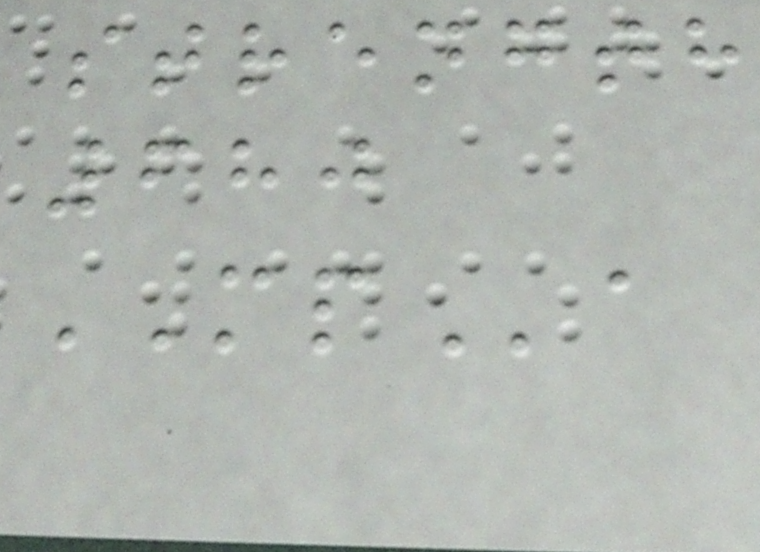strength
680
MPa
